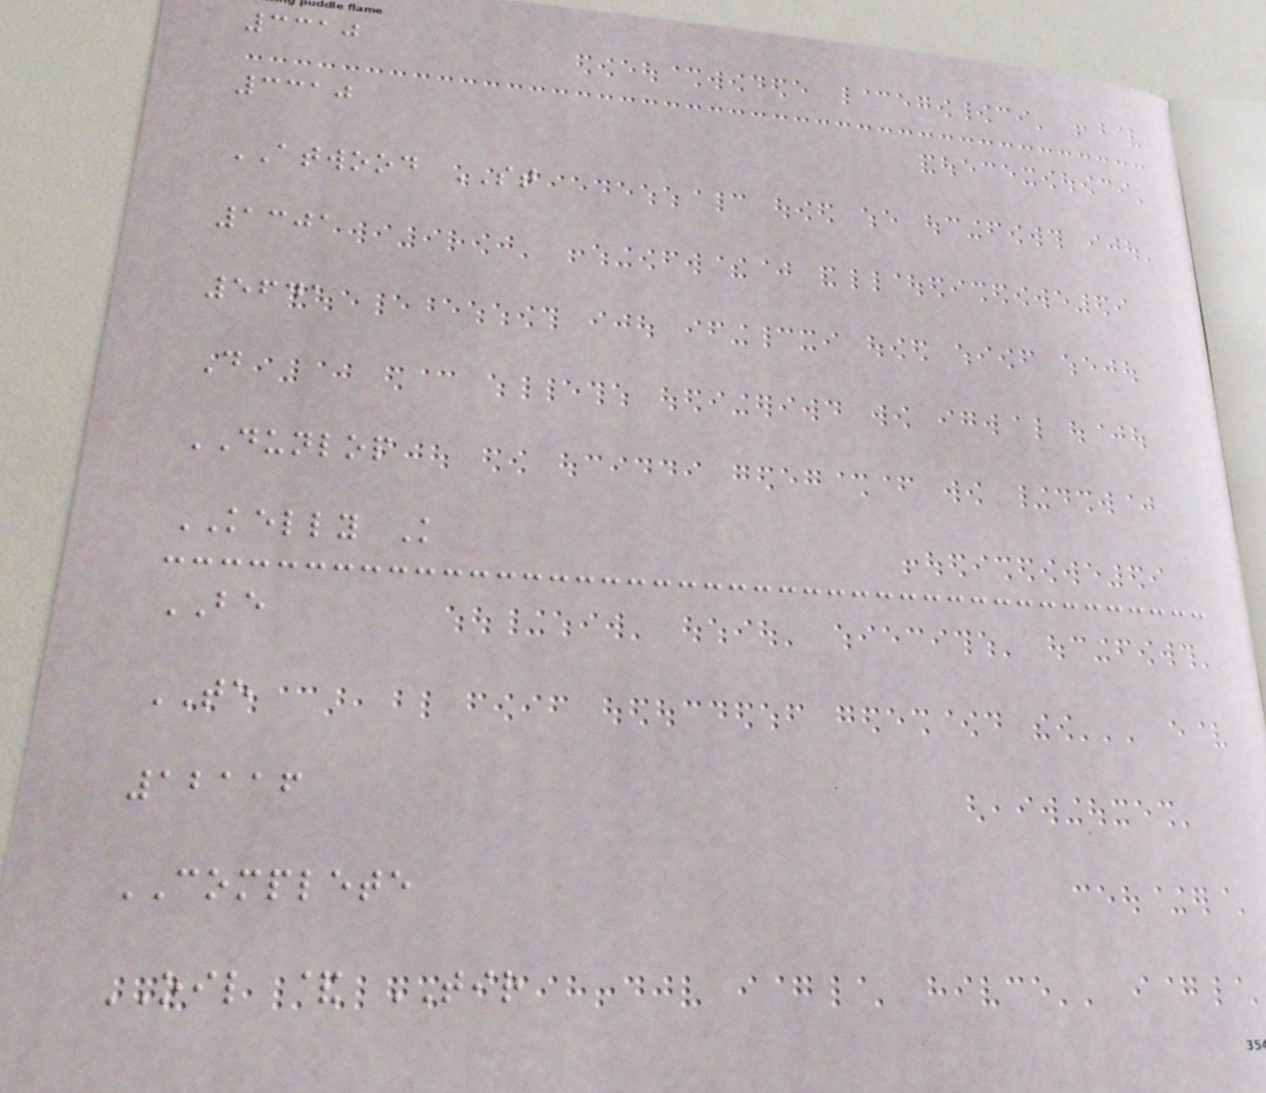3310
3310
ATWOOD ST
1301
5641
D
DUNLOP
KELLY K
BE
TE
12116
COMPLETE
OIL & TIR
